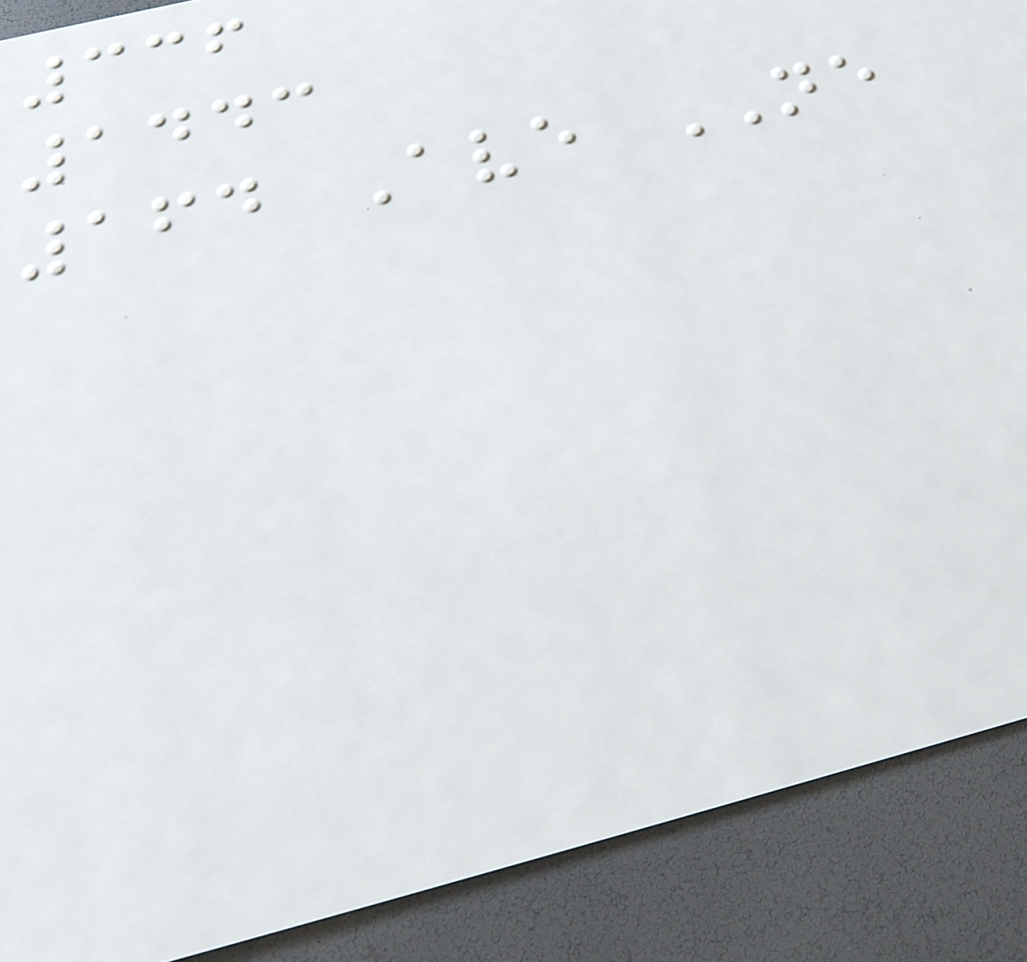336
1443
164 Ave NE
